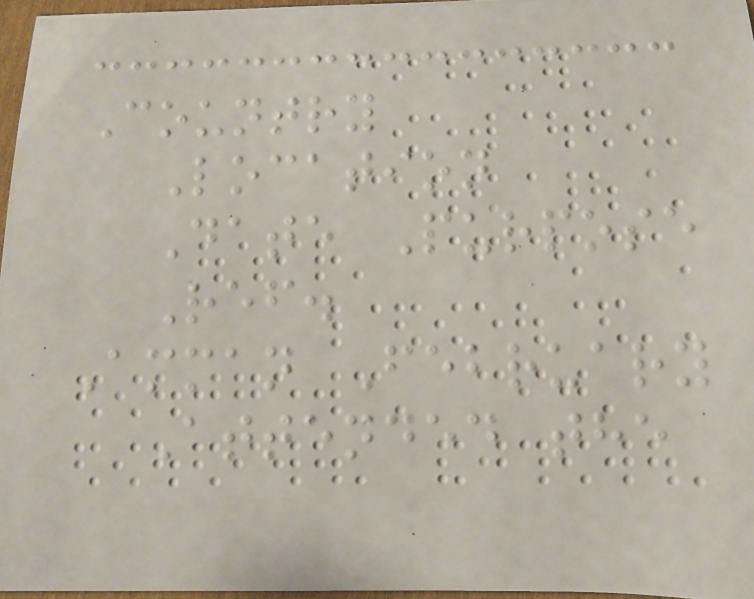Country
Location
Date Purpose
Ref.
Amman February
Attended the
